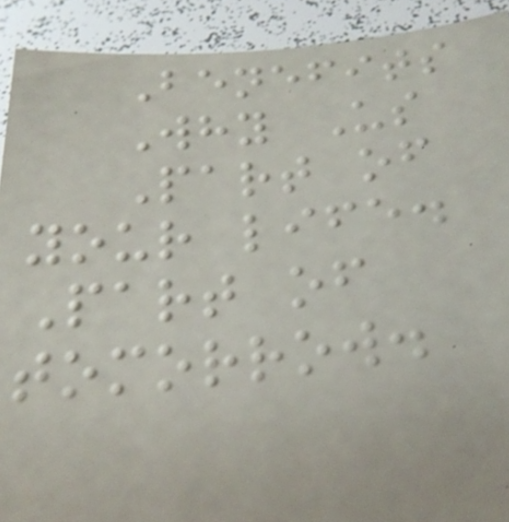Benefits
Why Us
Part of
your life.
Part of
tomorrow.
